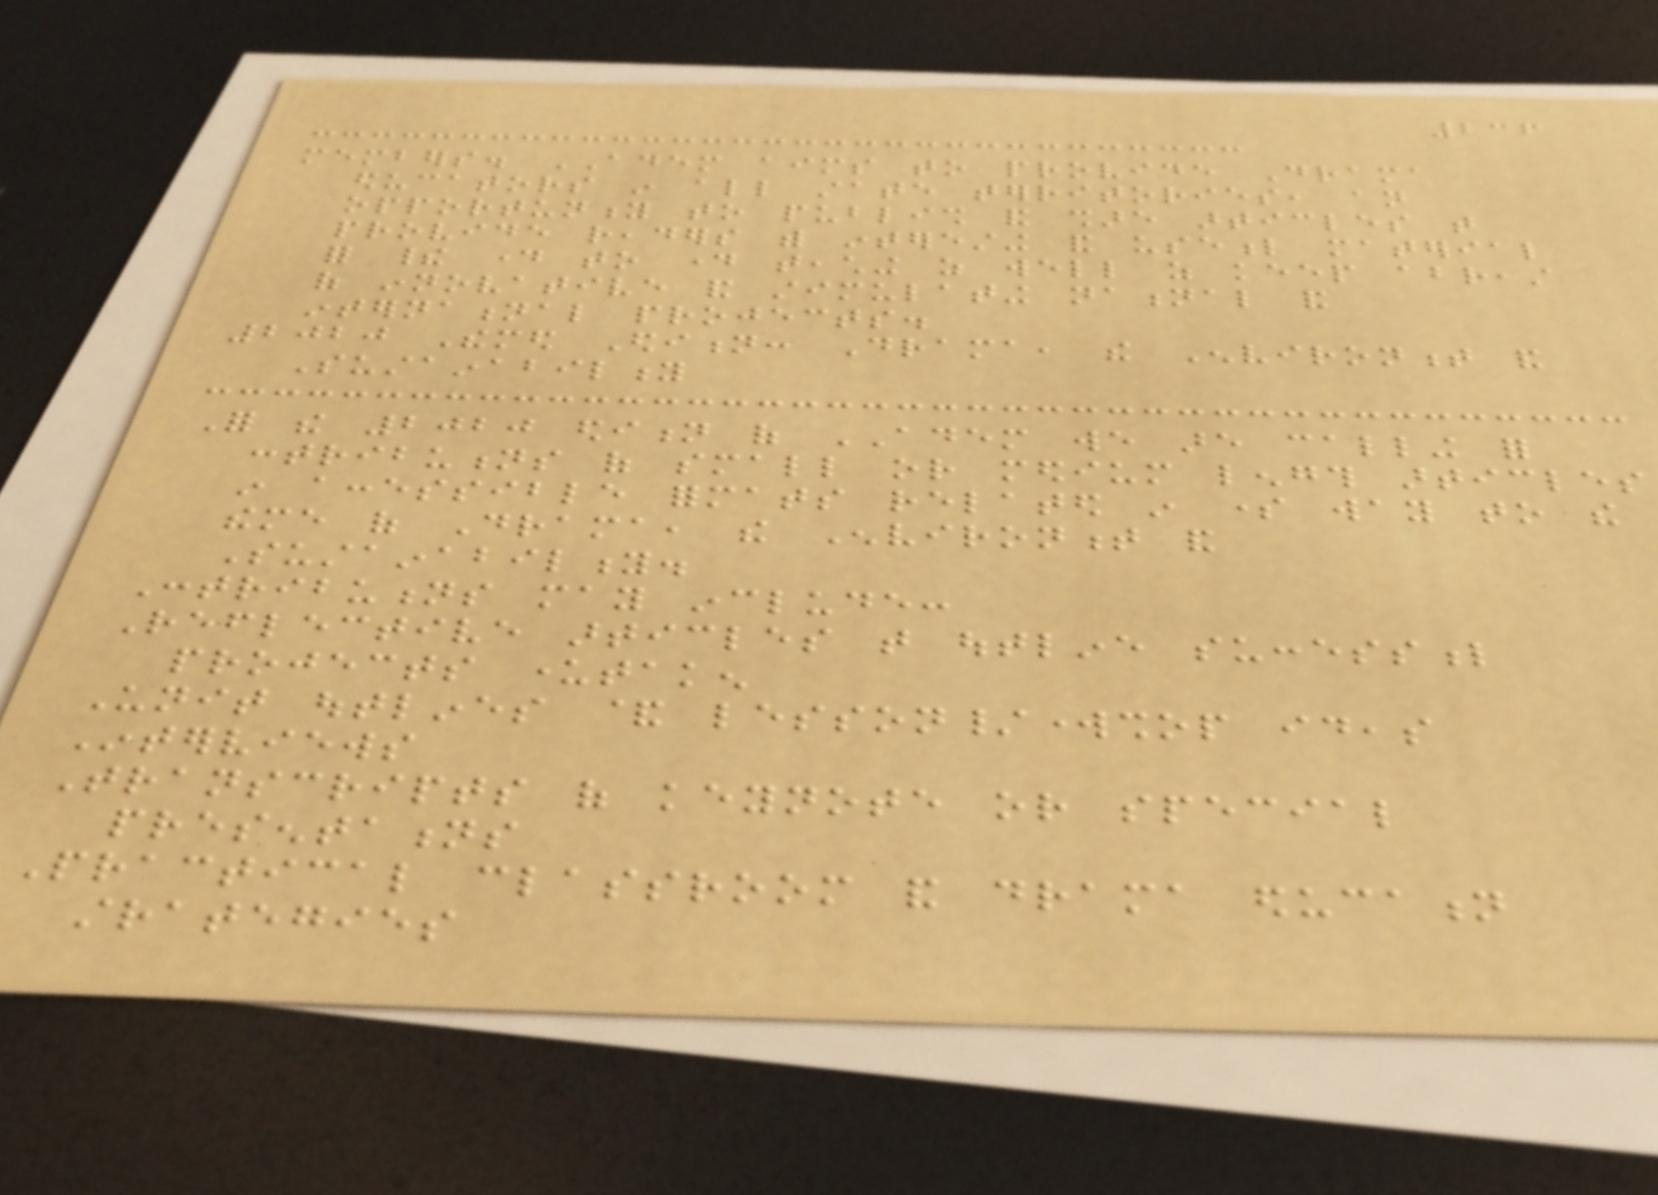236
members. ADEM aims to provide Drama
educators in all state territories, an
opportunity to publish and share articles that
provide readers with interesting and useful material
for their day to day teaching as well as keep abreast
of innovative and stimulating national and
international projects.
2020 Themed Edition: Drama, the Environment and
Sustainability
For the 2020 edition of ADEM we are calling for
contributions of small or medium length articles
in accessible formats related in some way to the
theme of Drama, the Environment and
Sustainability.
Contributions may include:
Reflective articles that outline successful
projects undertaken
Unit outlines & lesson/workshop ideas
Interviews
Transcripts of keynote or special
presentations
Practical classroom and drama education
strategies
